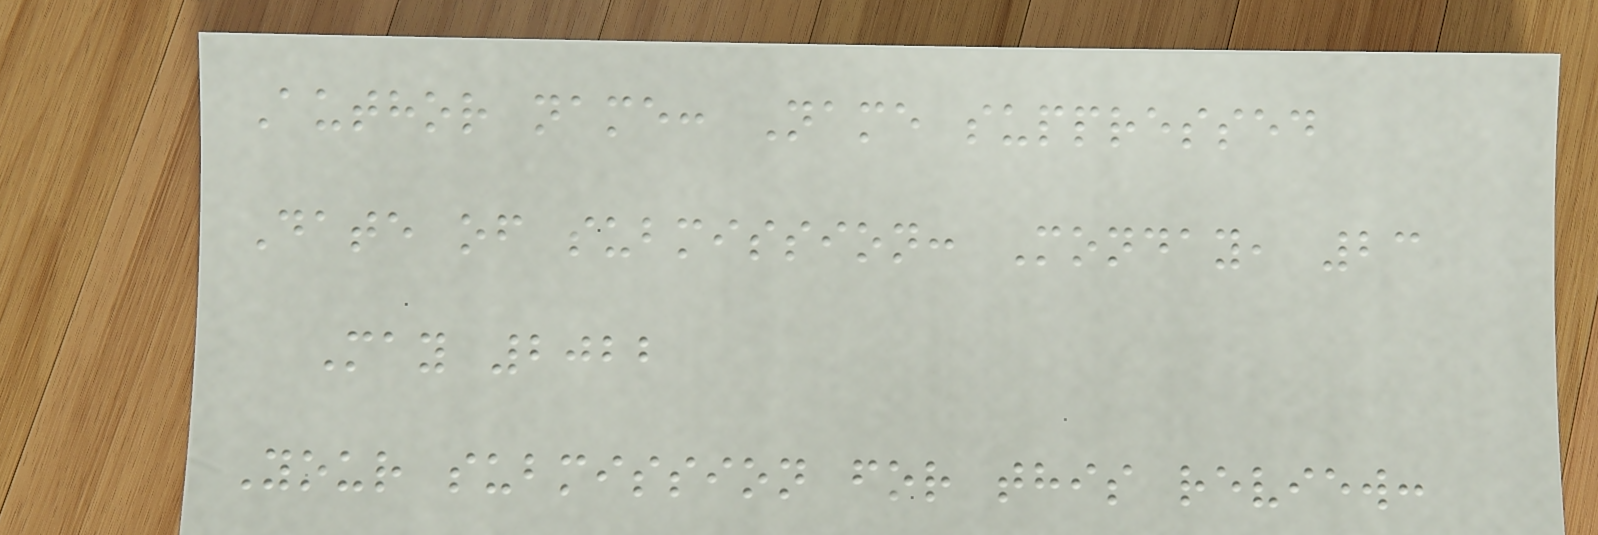Author name: Name suppressed
Date of submission: Monday, 23
May 2022
Your submission for this review:
